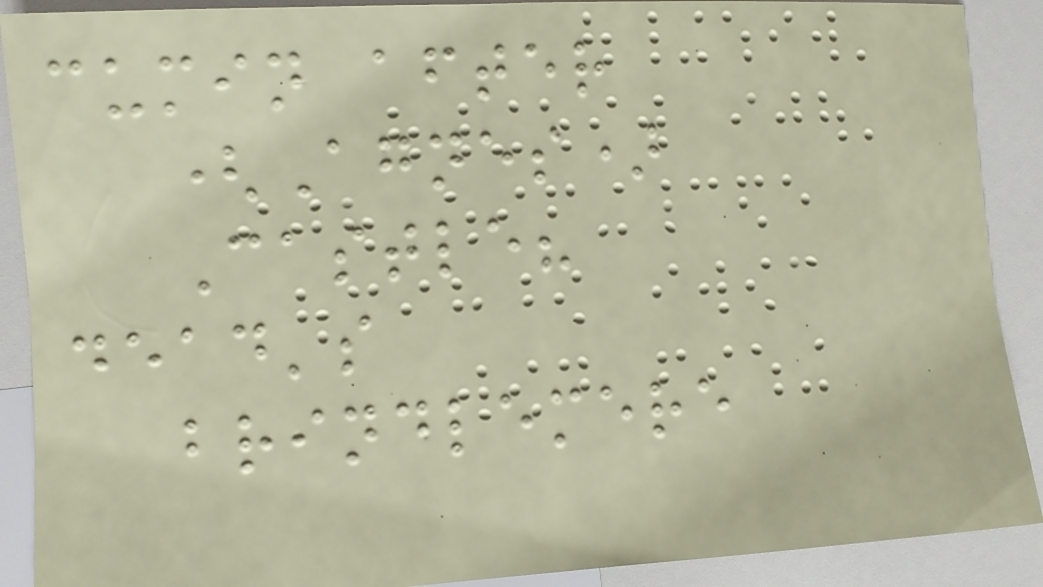cumin after
(Agnes)
Castle?
dead's
brindlemere
